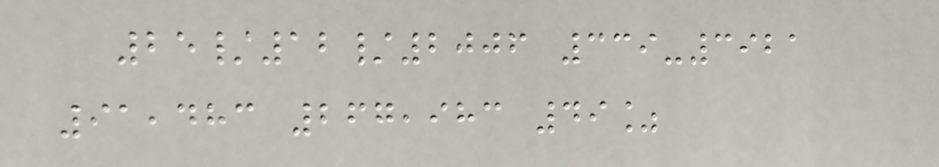25/12/2006 339-3921
91,483 267,983 49%
